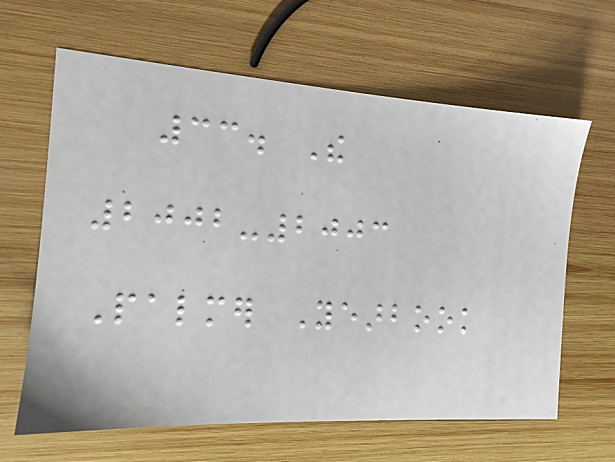33. The
2002-2003
Palmer Yearbook
